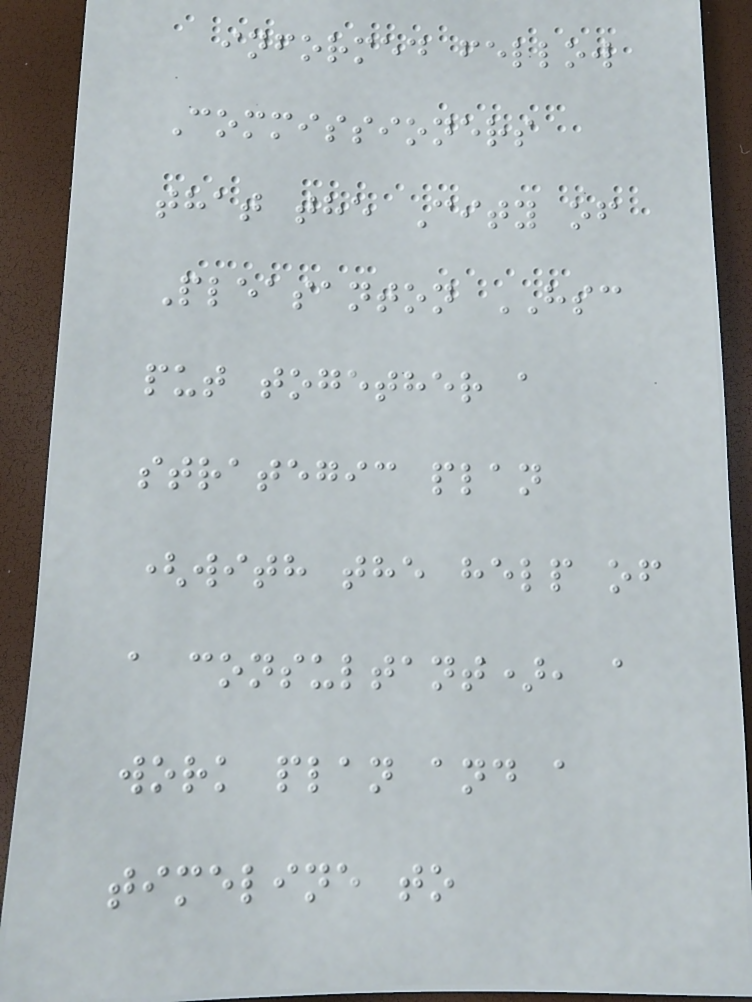informed fellow
Commissioners
that the City of
Pleasanton HSC
put together a
strategic plan
(with the help of
a consultant), a
work plan and a
timeline to
